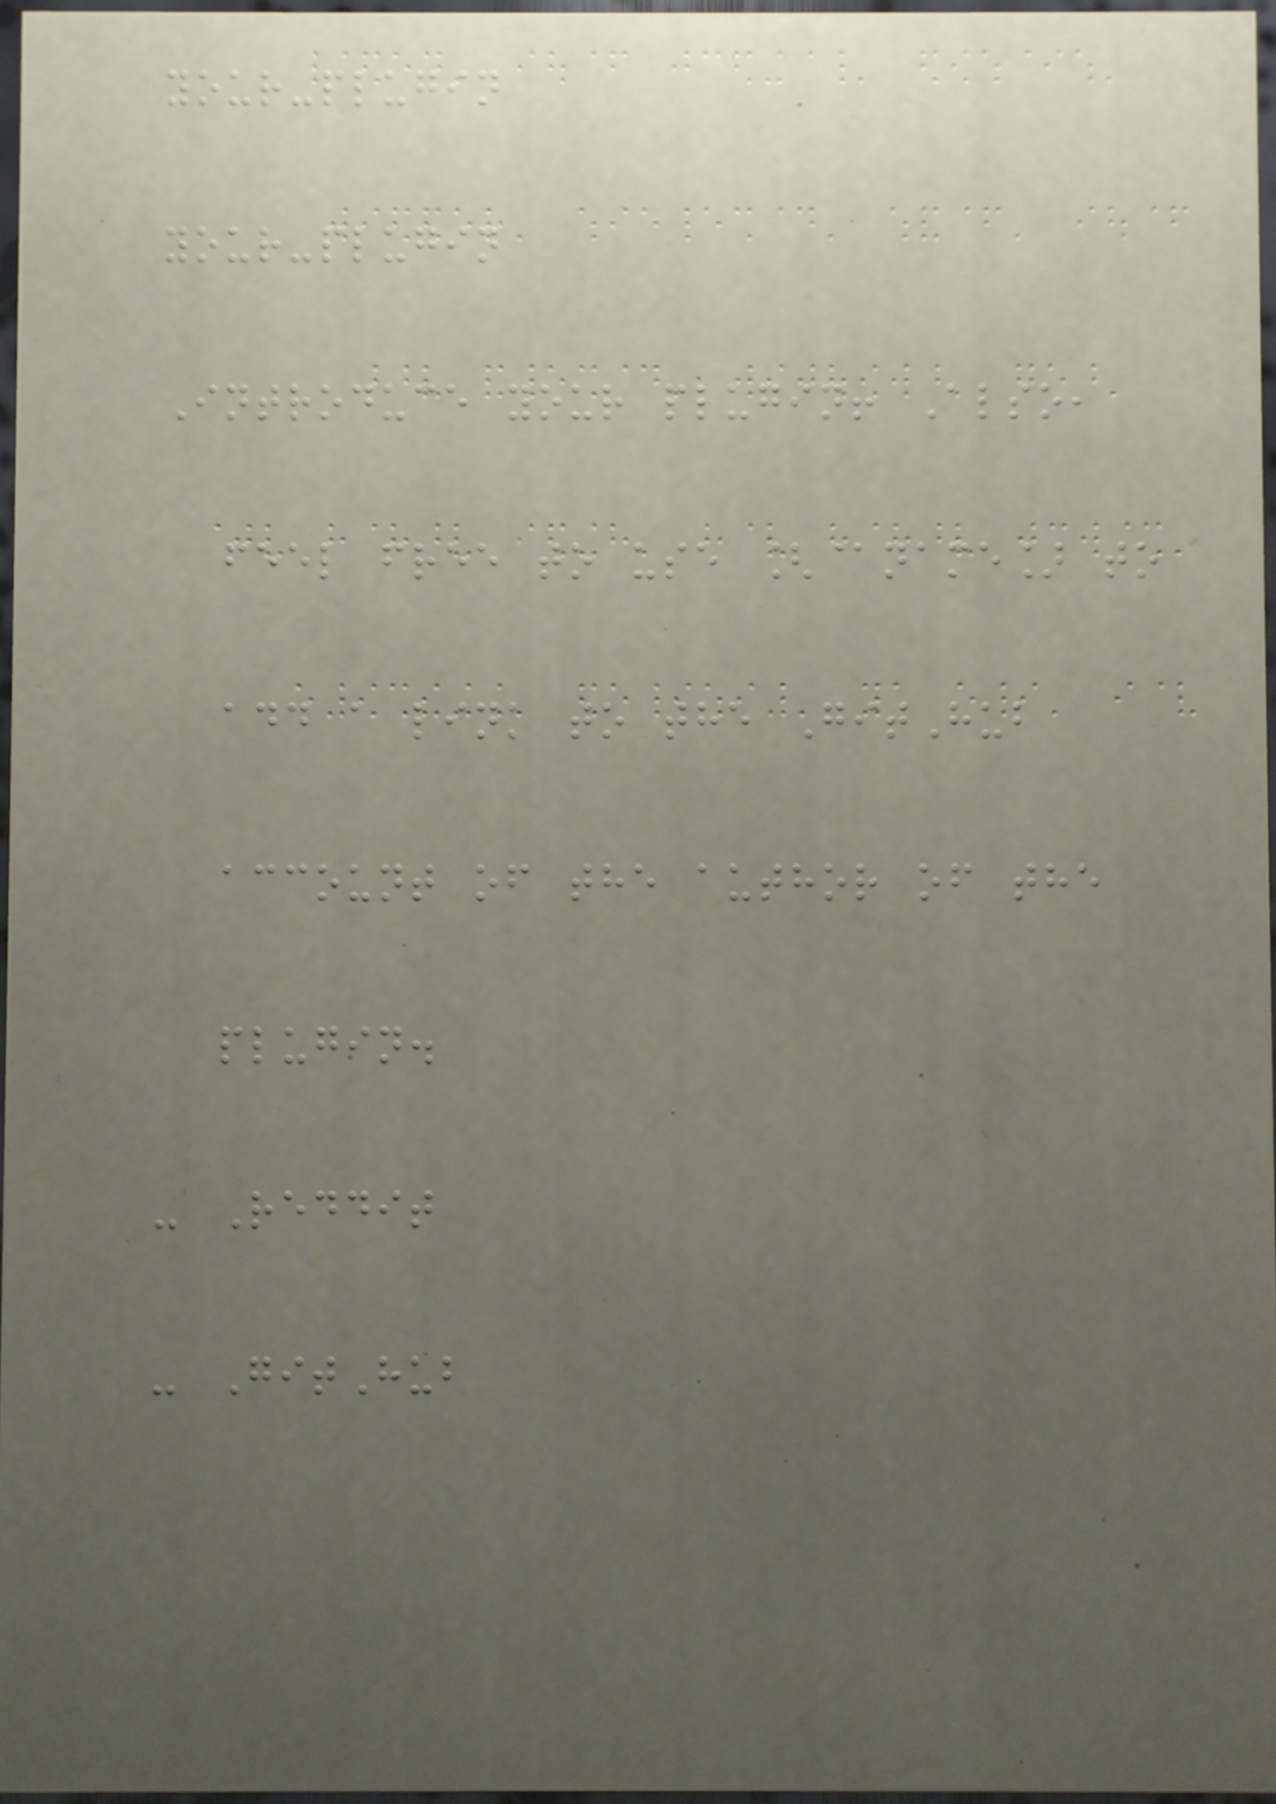your-plugin
your-plugin
Introduce your plugin! Also,
feel free to use [@name] to
add a link to the GitHub
account of the author of the
plugin.
- Reddit
- GitHub
